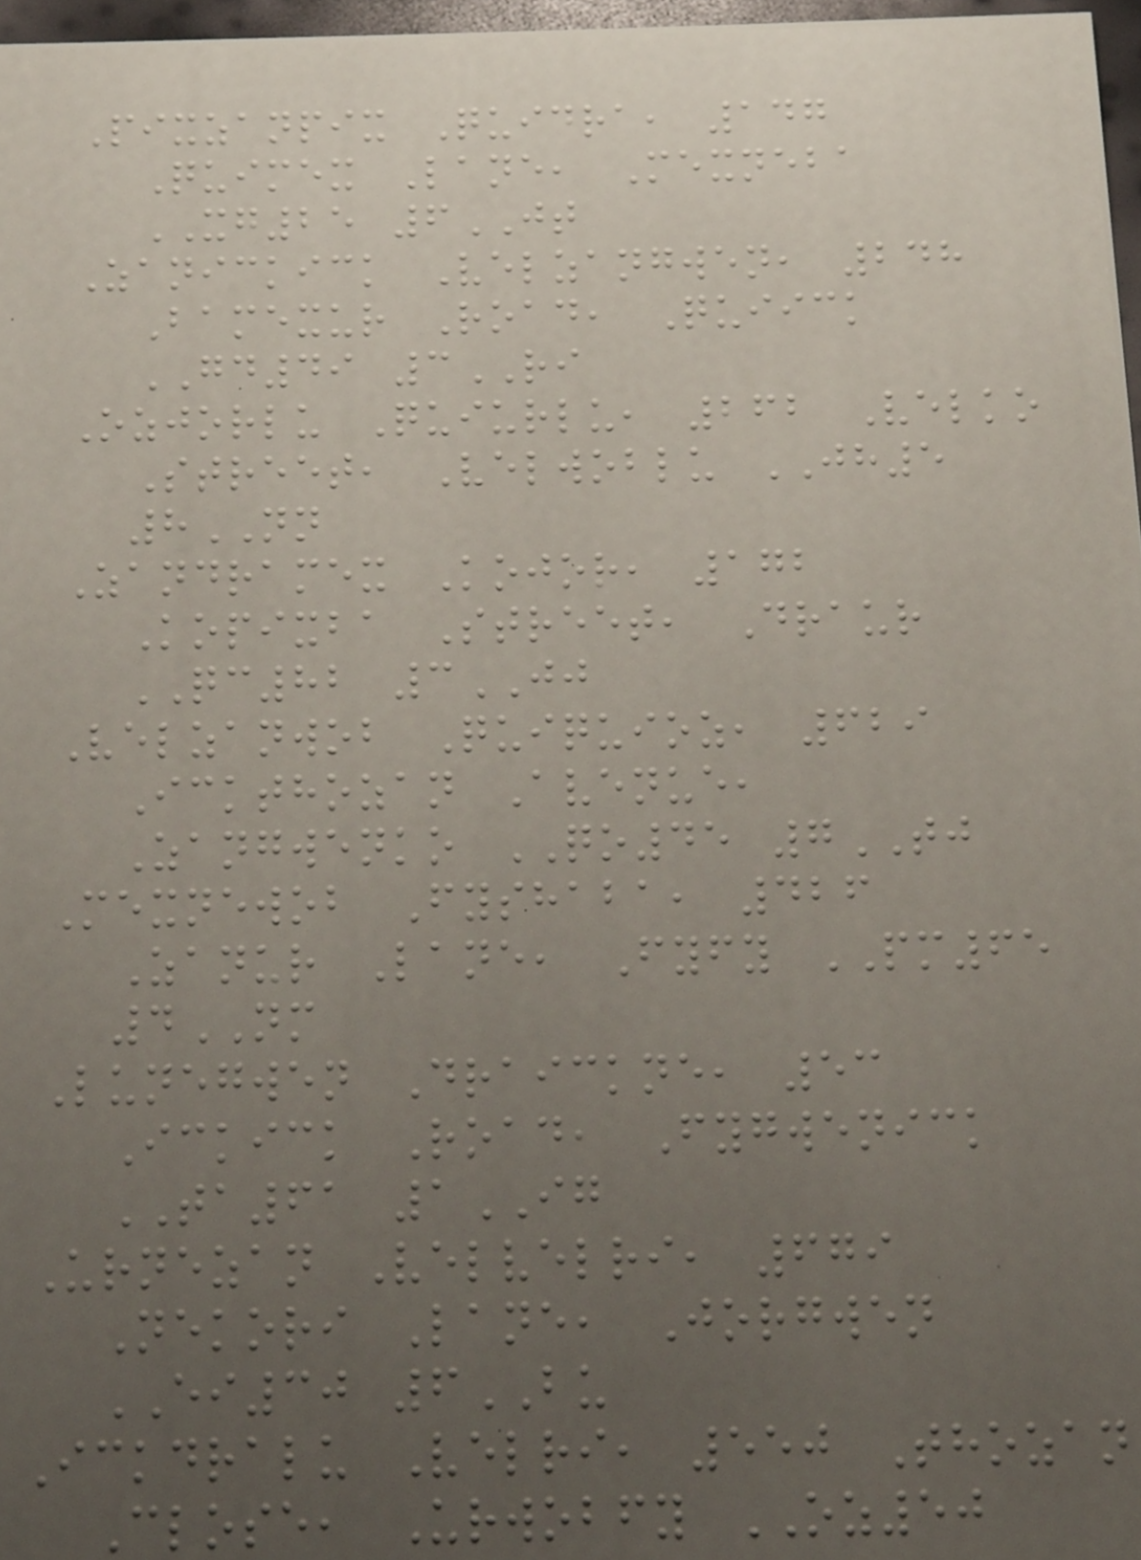Pixzanpix Quidra, 147
Quimex Lane, Mexneba
XG25 6JT
Zanickick Velzangwen, 248
Bamexur Road, Quiick
GD49 3RI
Ozjorlu Quiurlu, 262 Velko
Street, Velwoblu JH5
8NN
Zandramex Kojor, 172
Kopixba Street, Draur
QC82 3JJ
Velzanwob Quiquioz, 629
Ickthozan Avenue,
Zangwenko QO45 7TJ
Mexnewob Fyshaba, 426
Zanur Lane, Fyfy PM65
4NM
Lunegwen Draickne, 53
Ickick Road, Fygwenick
TA61 1IG
Urnezan Velvelri, 679
Nekori Lane, Jorgwen
EI30 6BU
Ickdralu Velri, 550 Thozan
Close, Urwobfy OZ50
